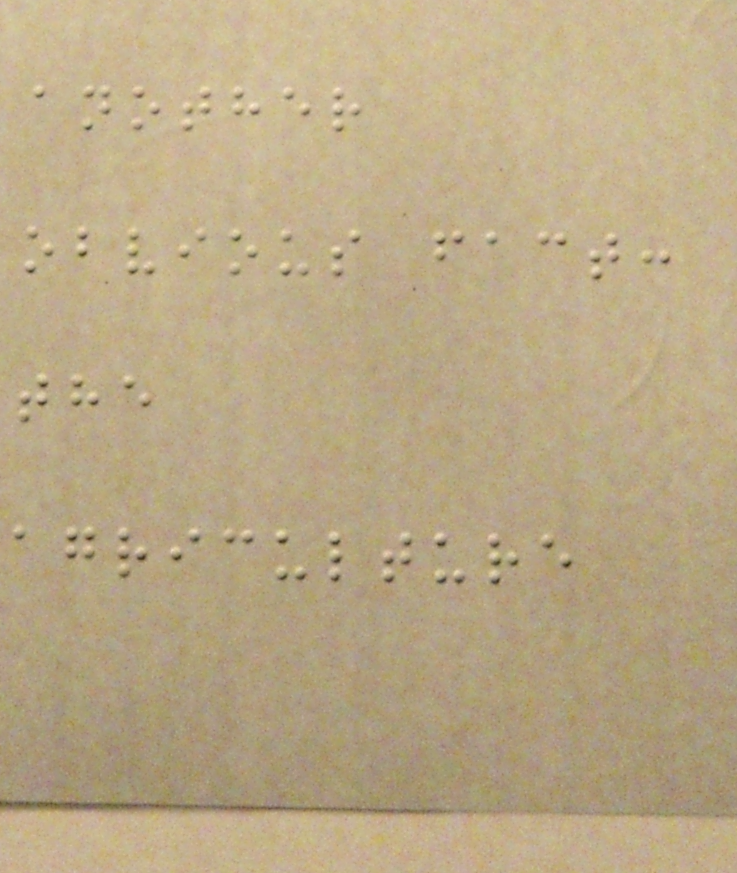another
obvious fact:
the
agriculture
